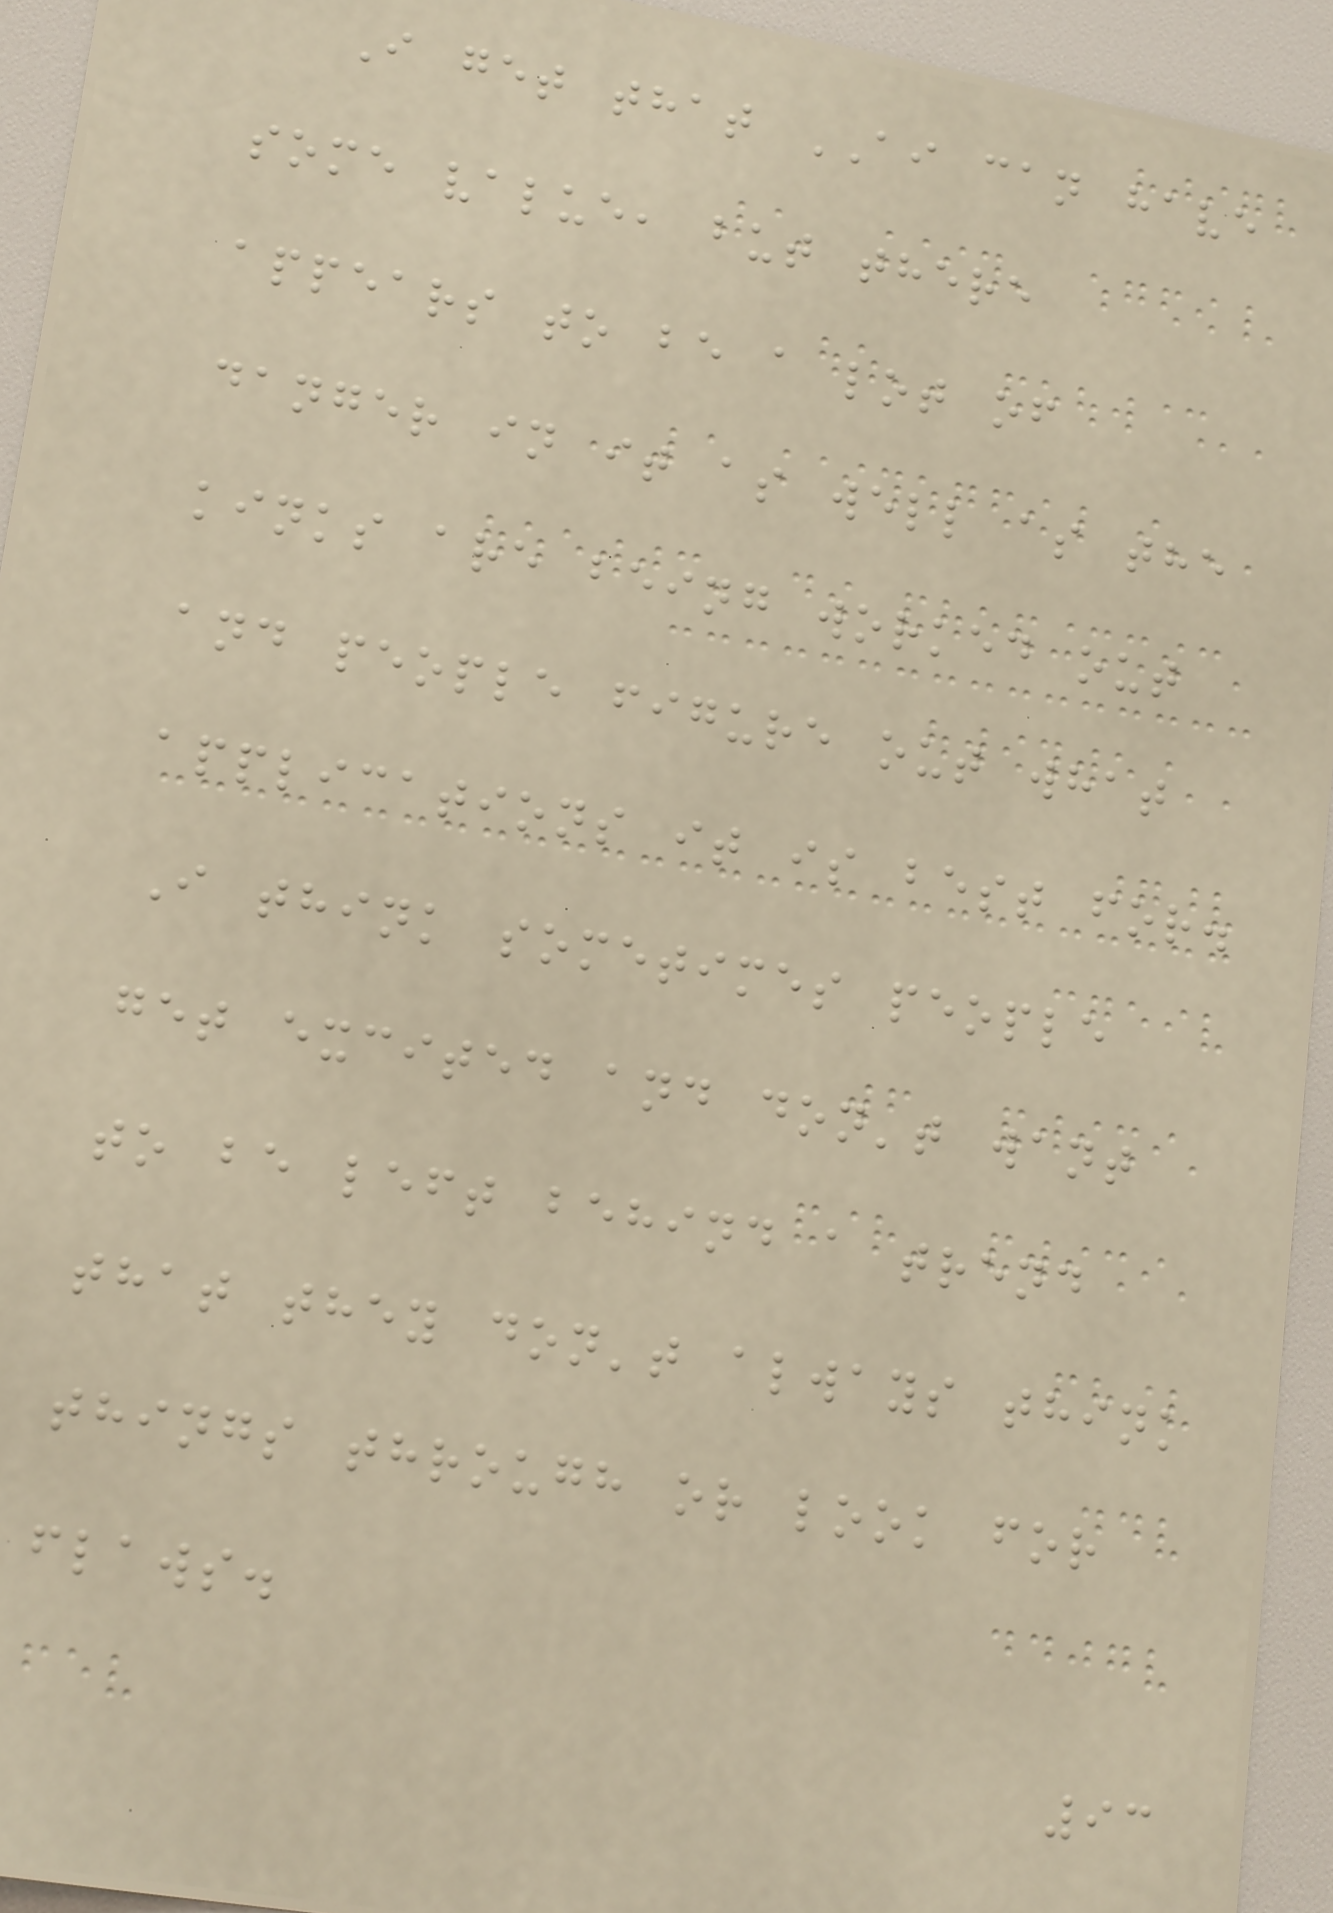I get that AI can have
some value, but there
appears to be a lot of
danger in it as well as the
kinks are being worked out
and people figure out what
applications it is best for.
I think sometimes people
get excited and don't want
to be left behind a trend
that they don't always think
things through or look for
flaws.
93
